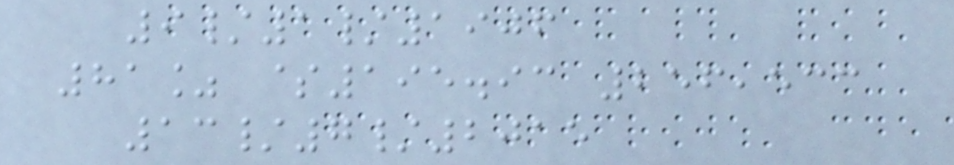9/1/1906
81% $195.93 256,533
13/7/2015
